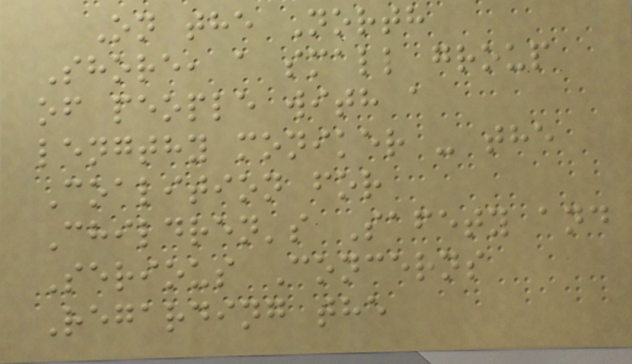On the North
Shore, a small group
of people with a
lengthy moniker - the
Coalition for
Children's Safety and
Serious Concerns
Regarding the
